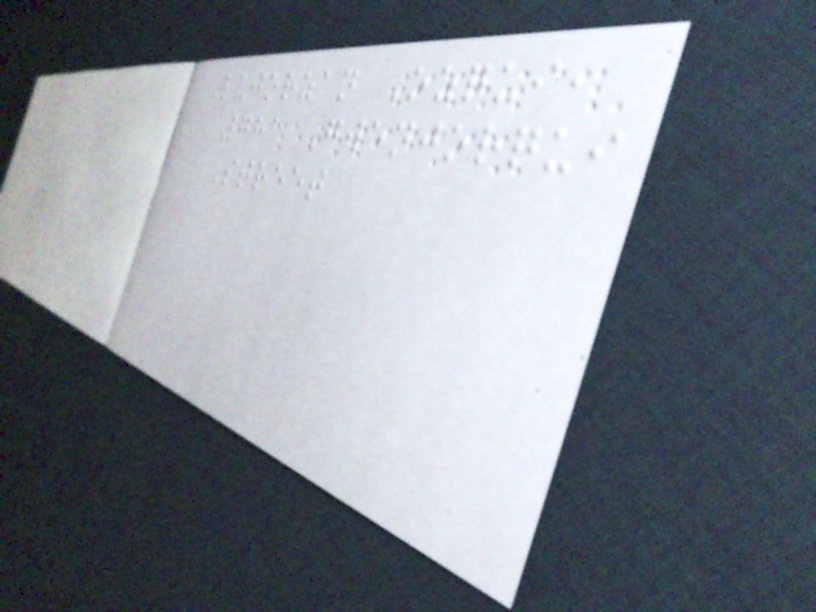Lujorzan Ozqui,
781 Gwenjorqui
Street
